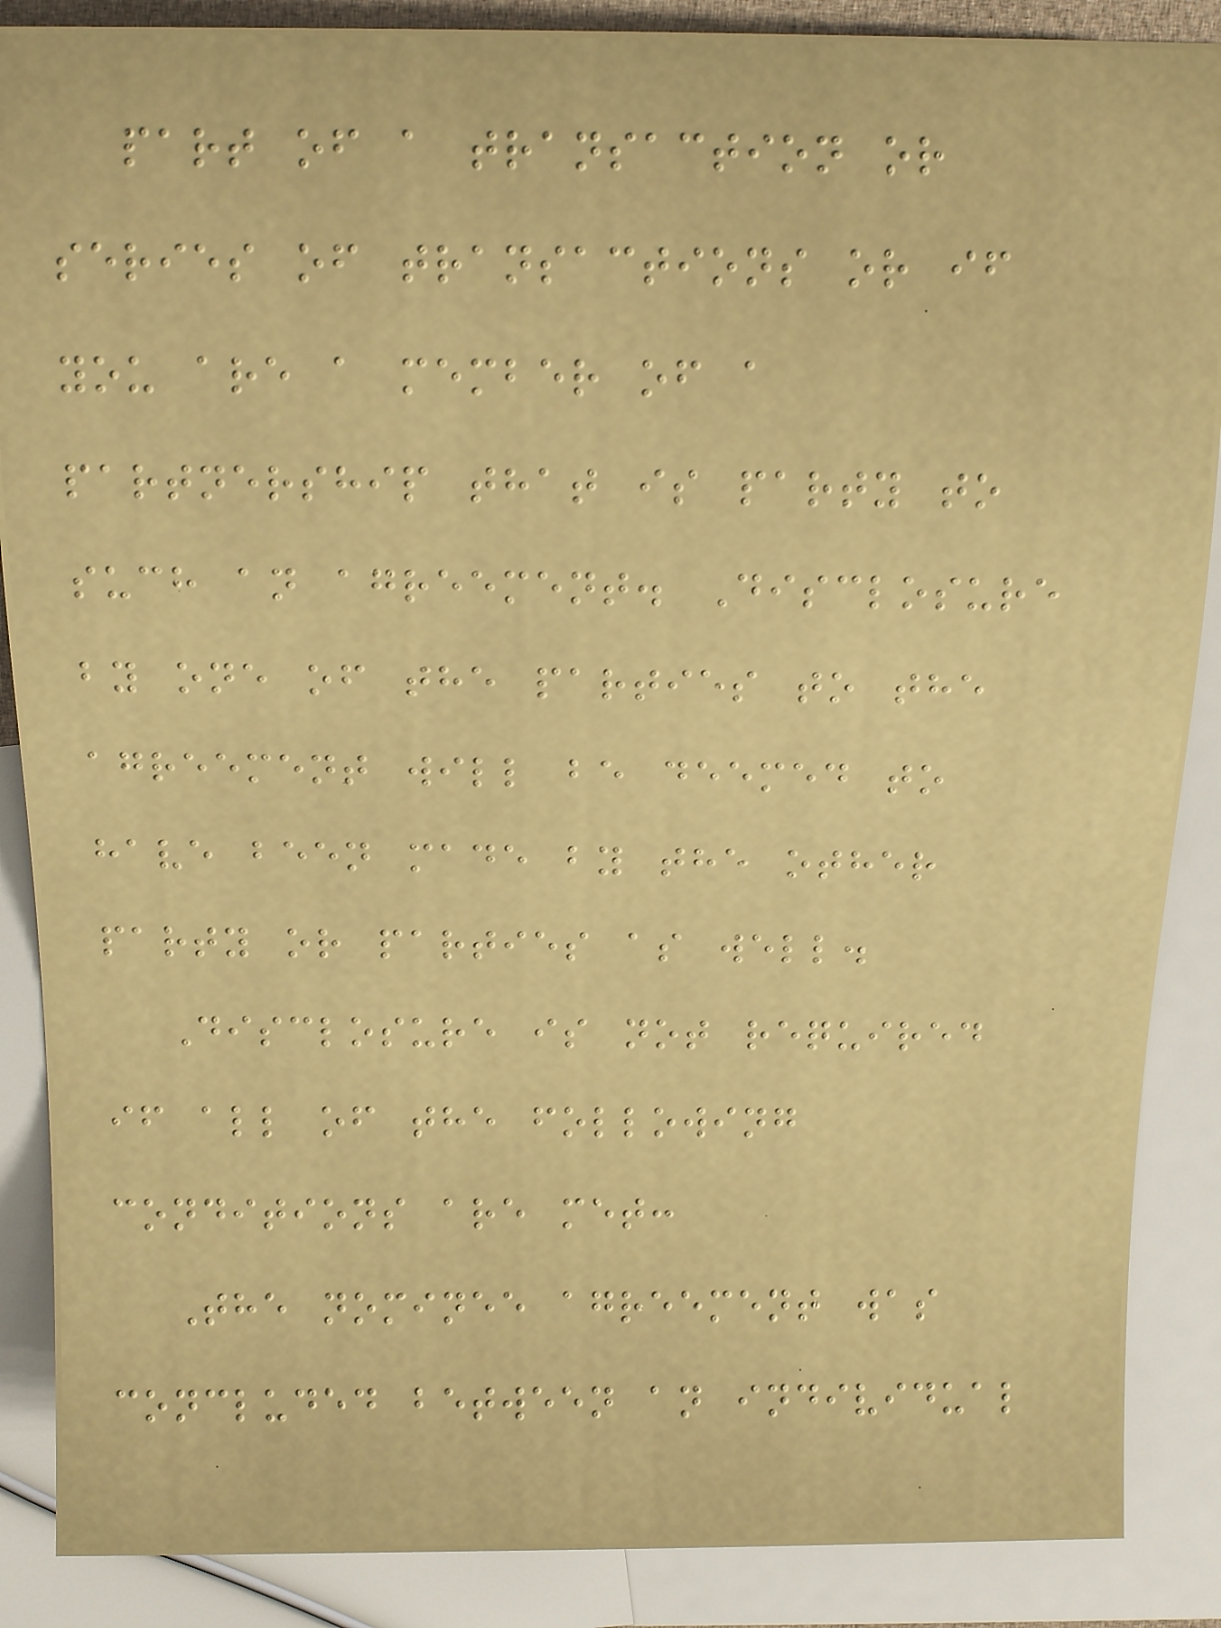part of a transaction or
series of transactions or if
you are a member of a
partnership that is party to
such an agreement. Disclosure
by one of the parties to the
agreement will be deemed to
have been made by the other
party or parties as well.
Disclosure is not required
if all of the following
conditions are met:
The nominee agreement was
concluded between an individual
